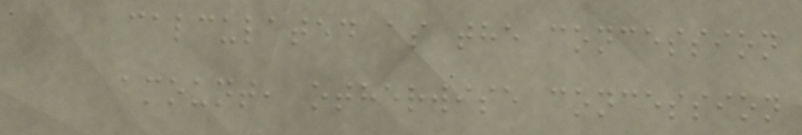calculated as the concession
amount, otherwise concession
